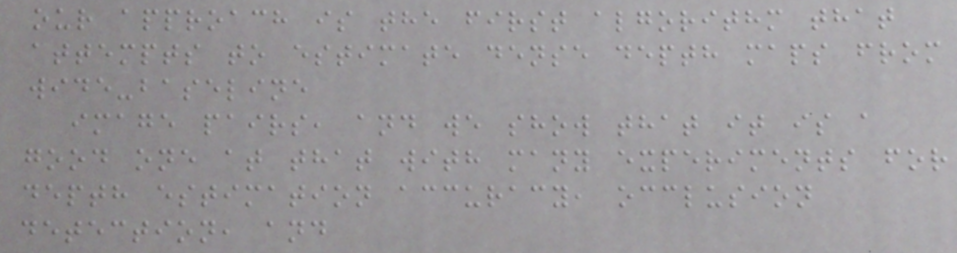our approach is the first algorithm that
attempts to estimate dense depth maps from
wide-baseline
image pairs, and we show that it is a
good one at that with many experiments for
depth estimation accuracy, occlusion
detection, and
